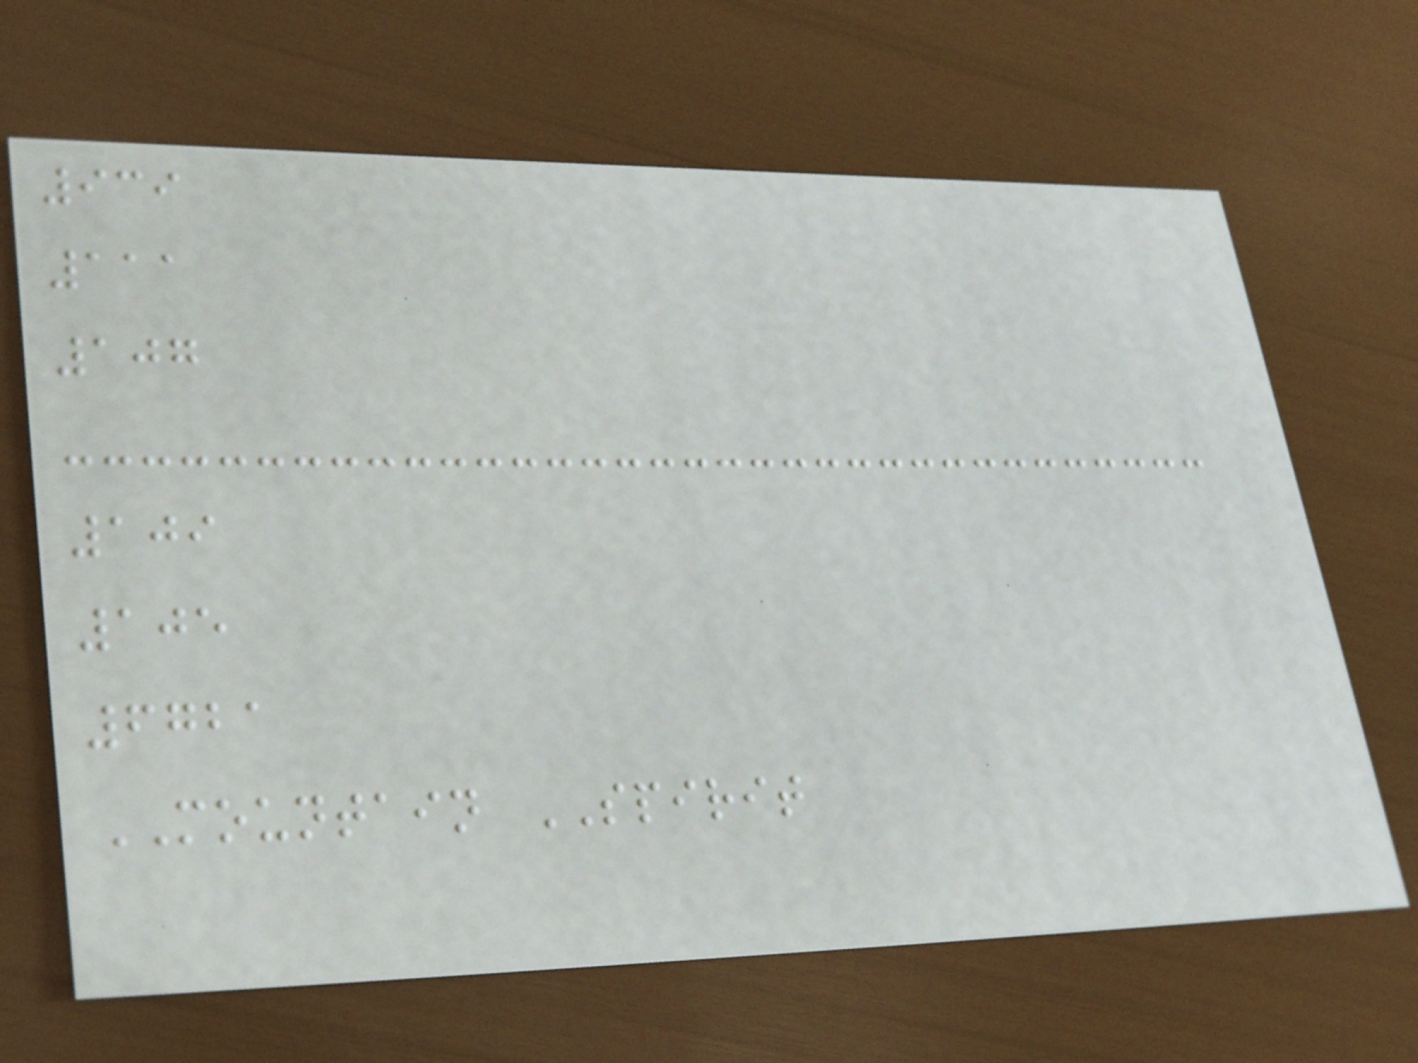939
111
107
109
105
6721
MOUNTAIN SPIRIT
